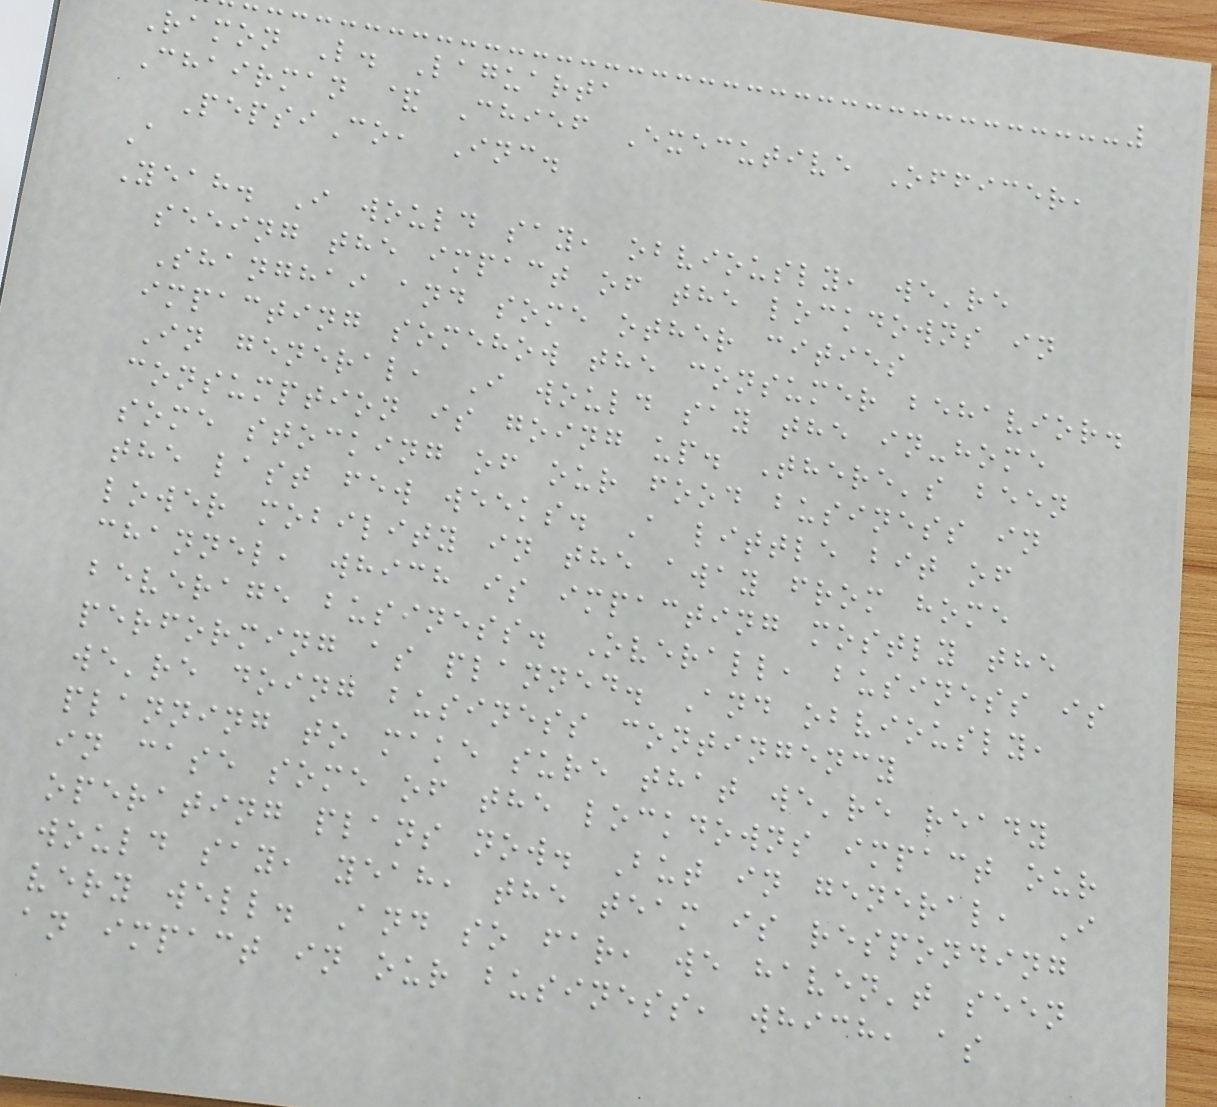Ramon L. Laguarta
Chairman & Chief Executive Officer,
PepsiCo, Inc.
A
Yeah. I would say, obviously, we're
seeing the impact of the lockdowns in
Shanghai and some other cities
impacting somehow the consumer behavior.
In general, I would say the in-home
consumption is going up. There's been
some stocking of our food business in
the last few weeks. A little bit of
lower mobility in the away from home
channel, which is impacting mostly the
beverage business. Overall, business is
performing as planned. And obviously,
we're doing business contingency
planning to make sure that we're ready
in case some of the lockdowns impact our
operating plans now. But in general, I
would say, yeah, the team is responding
very well. And so far, we haven't seen
an impact in our business, which, as
